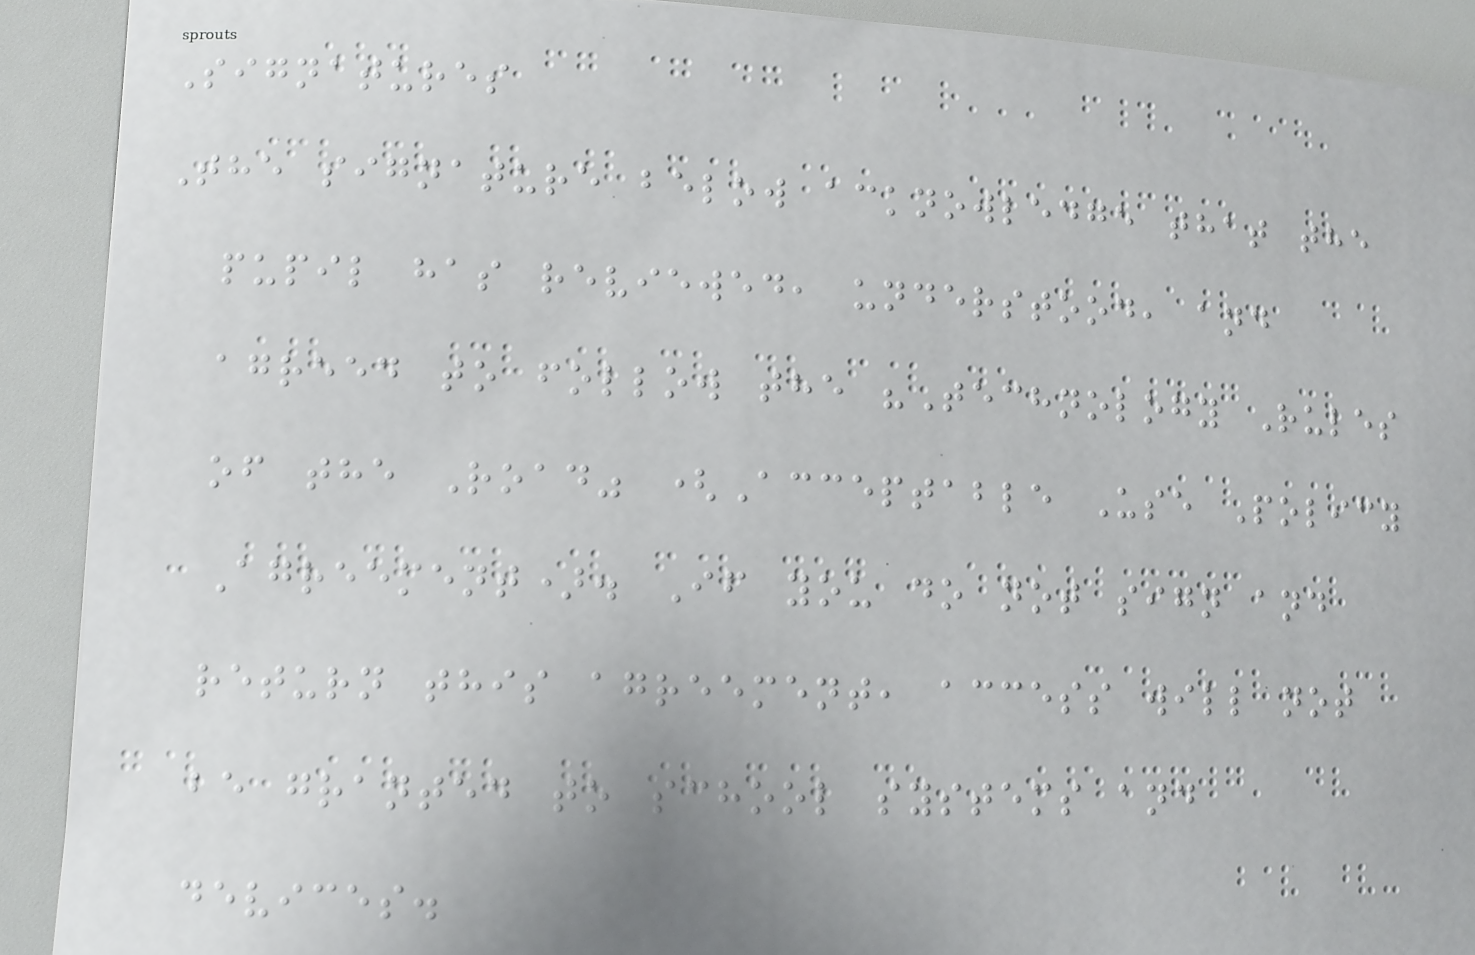Signatures
The signature below acknowledge that the
pupil has reviewed, understood, and
agreed to follow the "Technology Rules
of the Road" (Acceptable Use Policy
Agreement). If you do not sign and
return this agreement, access will not
be granted to school systems and
devices.
